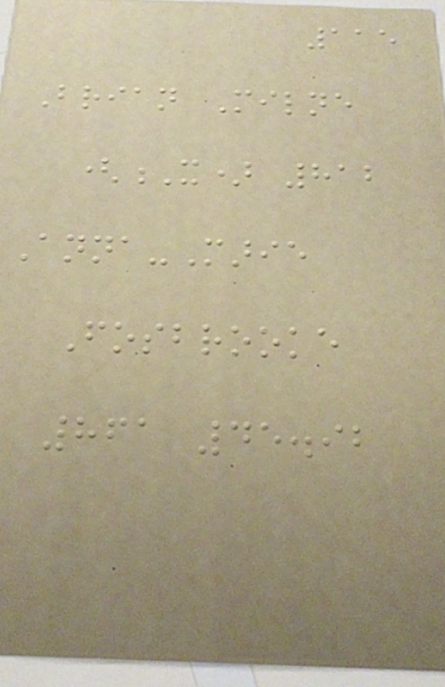115
Brian Milne
(X) 812
Anna-Marie
Fosbrooke
861 45.92
